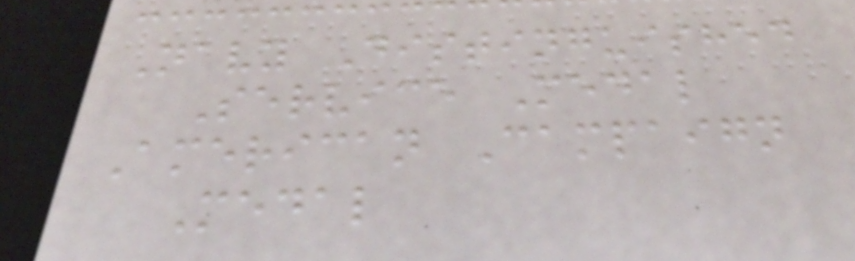Navy Distinguished
Service Medal
American Campaign
Medal
